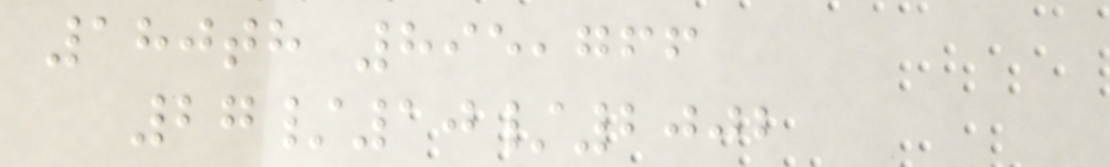180th 895,766
27/10/2002
